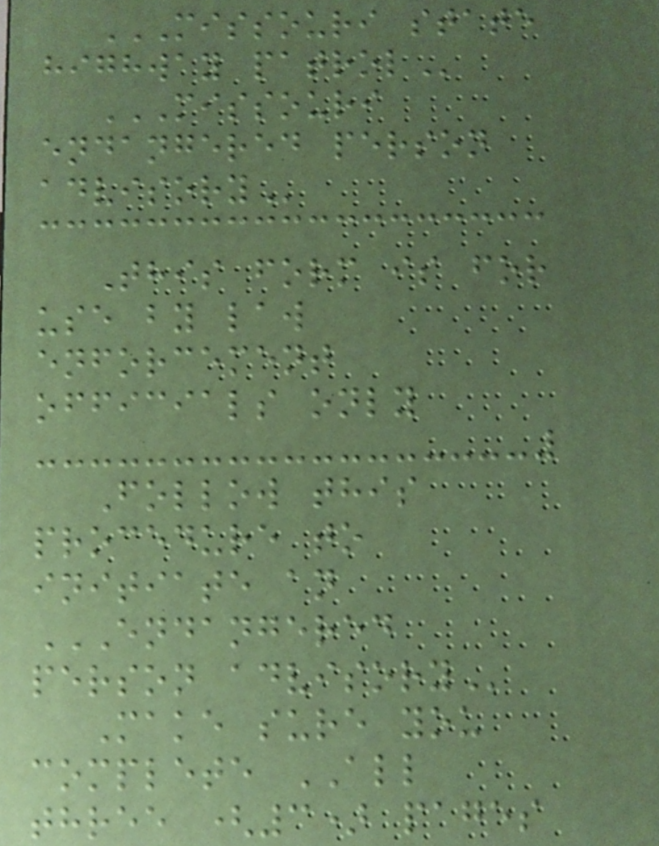MISSOURI STATE
HIGHWAY PATROL
MISSOURI
ENDANGERED PERSON
ADVISORY
This form is for
use by law
enforcement
officials only
Follow this
procedure to
initiate an
ENDANGERED
PERSON ADVISORY
Make sure you
complete ALL
three (3) pages
